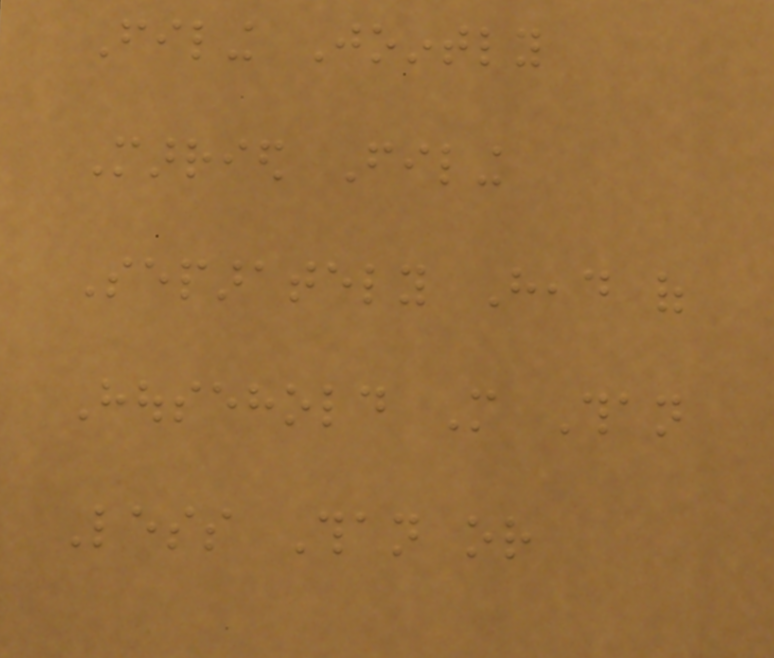Filing Jointly
Married Filing
Separately Head of
Household More Than
Less Than or
